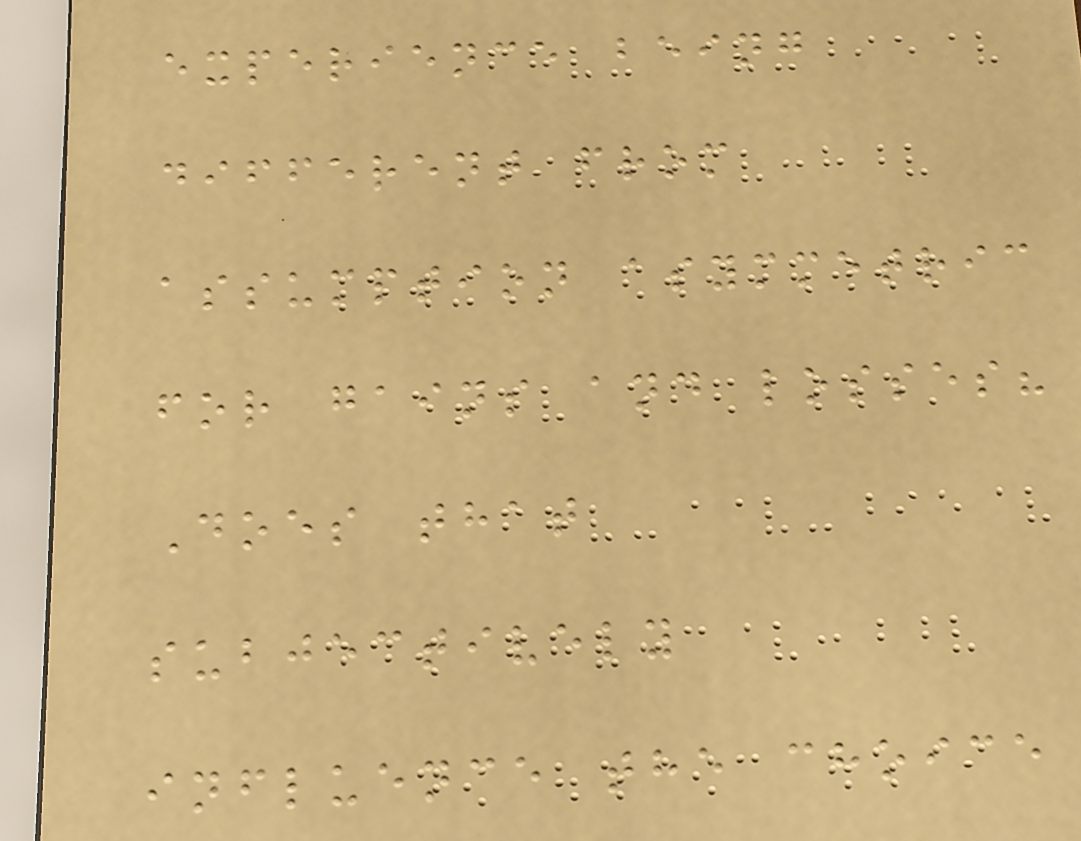experience being
different from
assumption asymmetric
for gains and losses?
Does that
subjectively
influence the choice
